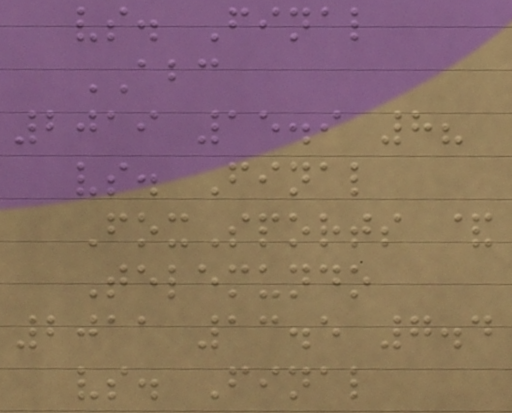vs. Final
ABC
2019 15.9 8?
vs. Final
FoxSports &
Telemundo
2011 13.5 7.4
vs. Final
